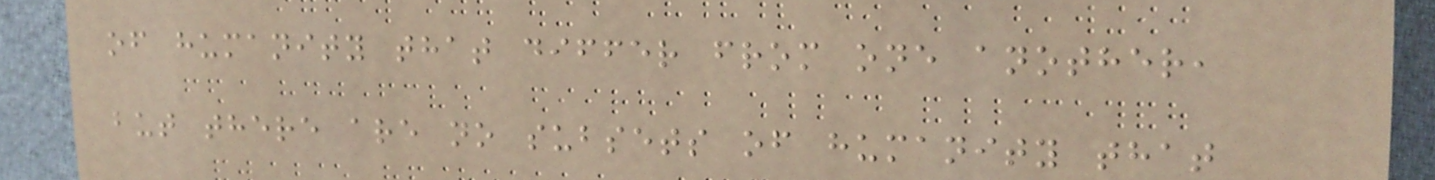of humanity that differ from one another,
but there are no subsets of humanity that
